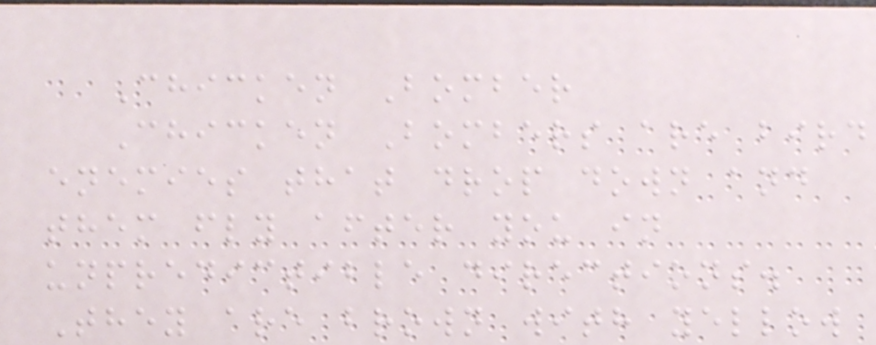Chicken Bomber
Chicken Bombers are bird
enemies that drop down and
them fly after you in
unpredictible directions.
They are brown with yellow
